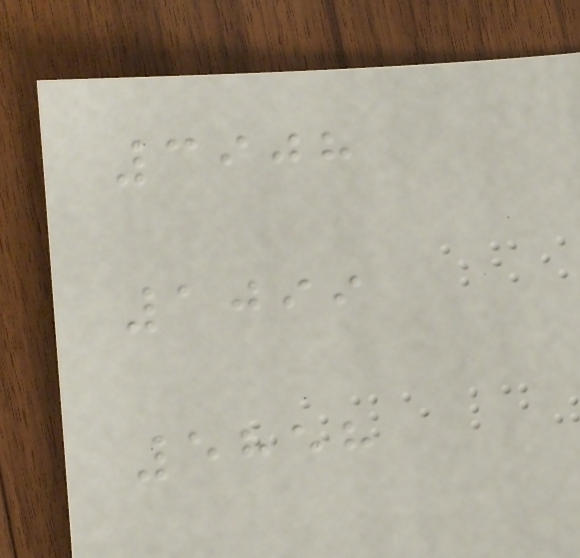3908
1099
5858
